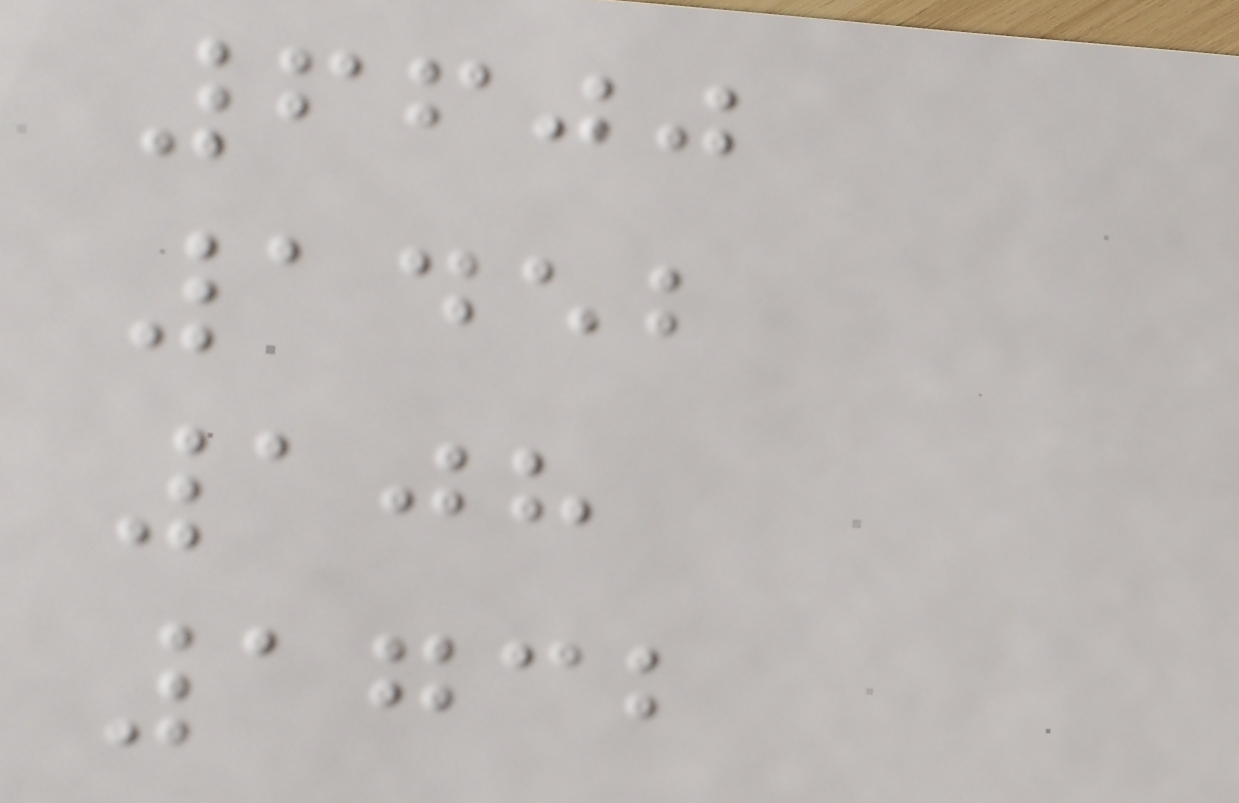6600
1452
108
1732
